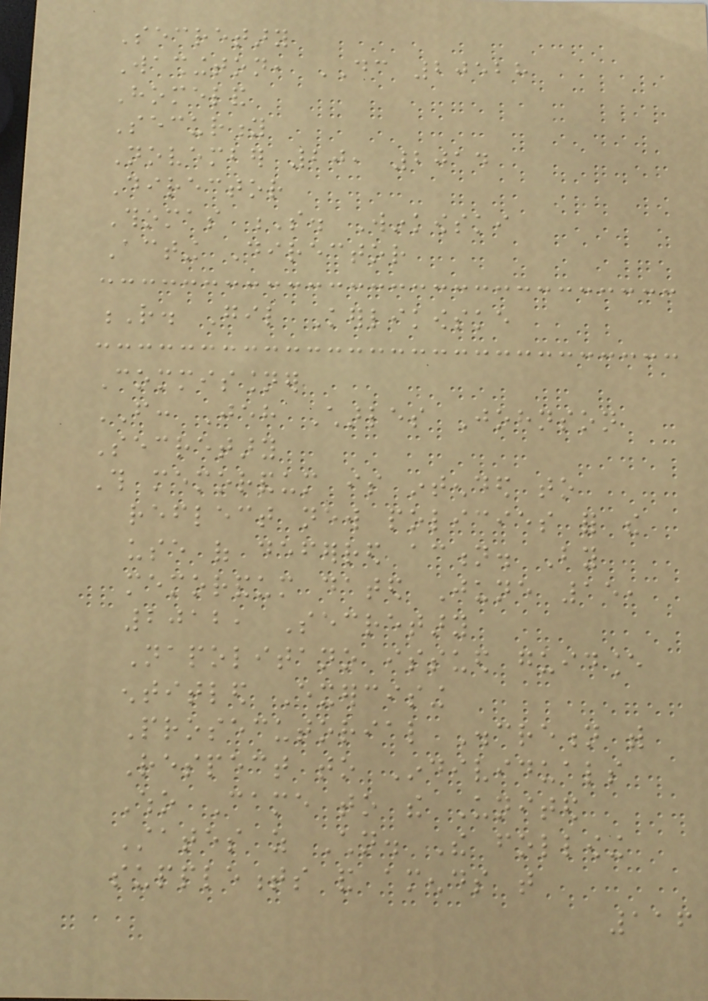Secretary
Washington, DC 20528
Homeland
Security
November 20, 2014
Director
Thomas S. Winkowski
Acting Director
R. Gil Kerlikowske
Commissioner
FROM: Jeh Charles Johnson
Secretary
This memorandum is intended to
reflect new policies for the
use of deferred action. By
memorandum dated June 15,
2012, Secretary
Napolitano issued guidance
entitled Exercising
Prosecutorial Discretion with
Respect to Individuals
Who Came to the United
States as Children. The following
supplements and amends that
116
